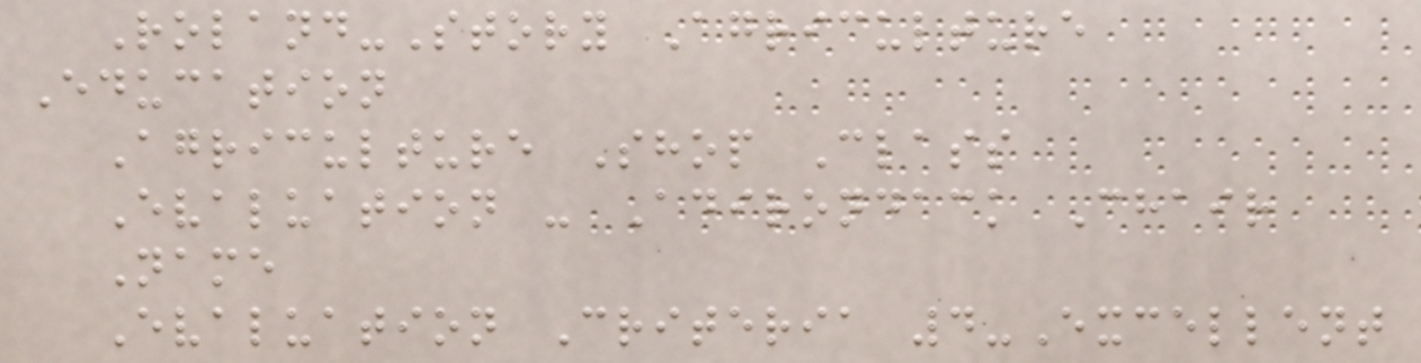Roland-Story Agriculture
Education
Agriculture Shop Class
Evaluation - Adirondack Chair
Name
Evaluation Criteria 4-Excellent
